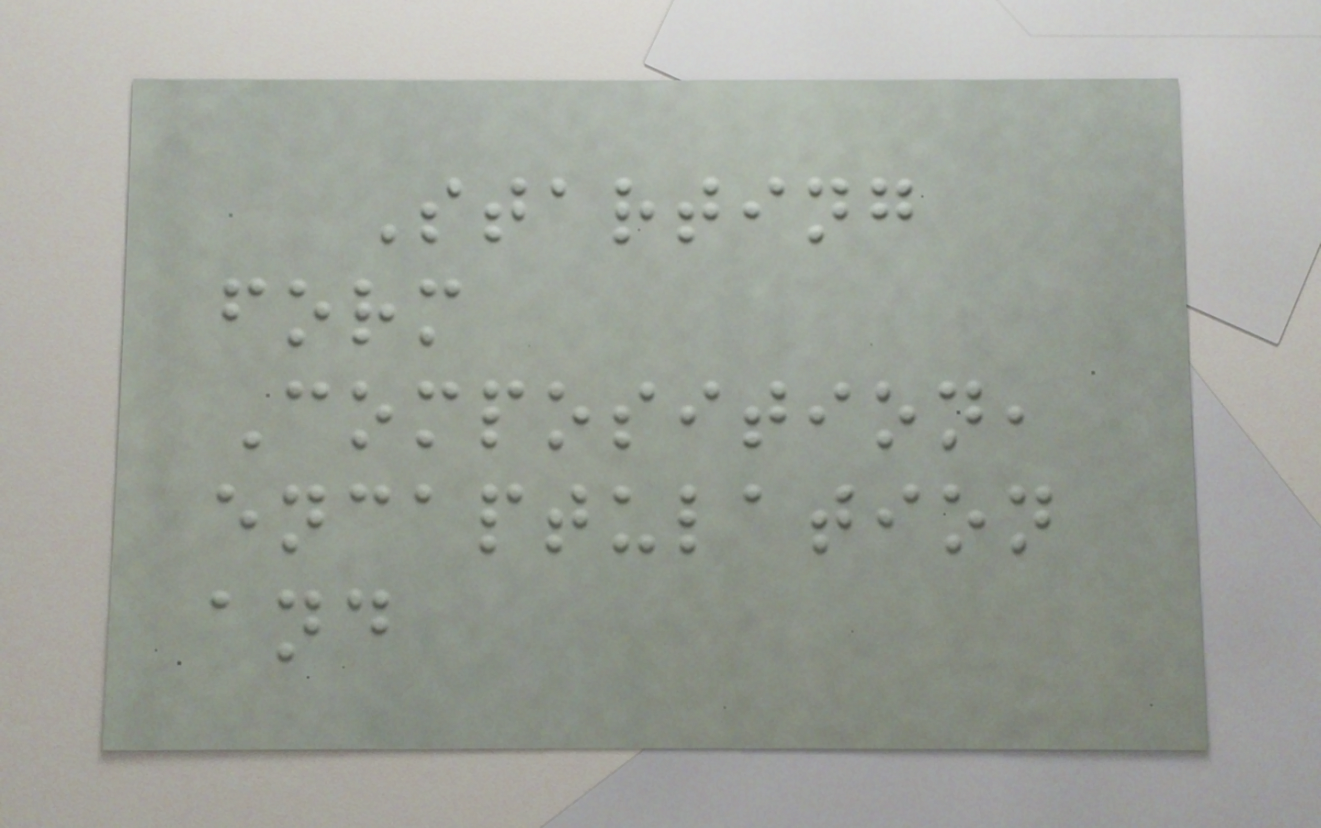Starting
form
Composition,
encaptulation
and
